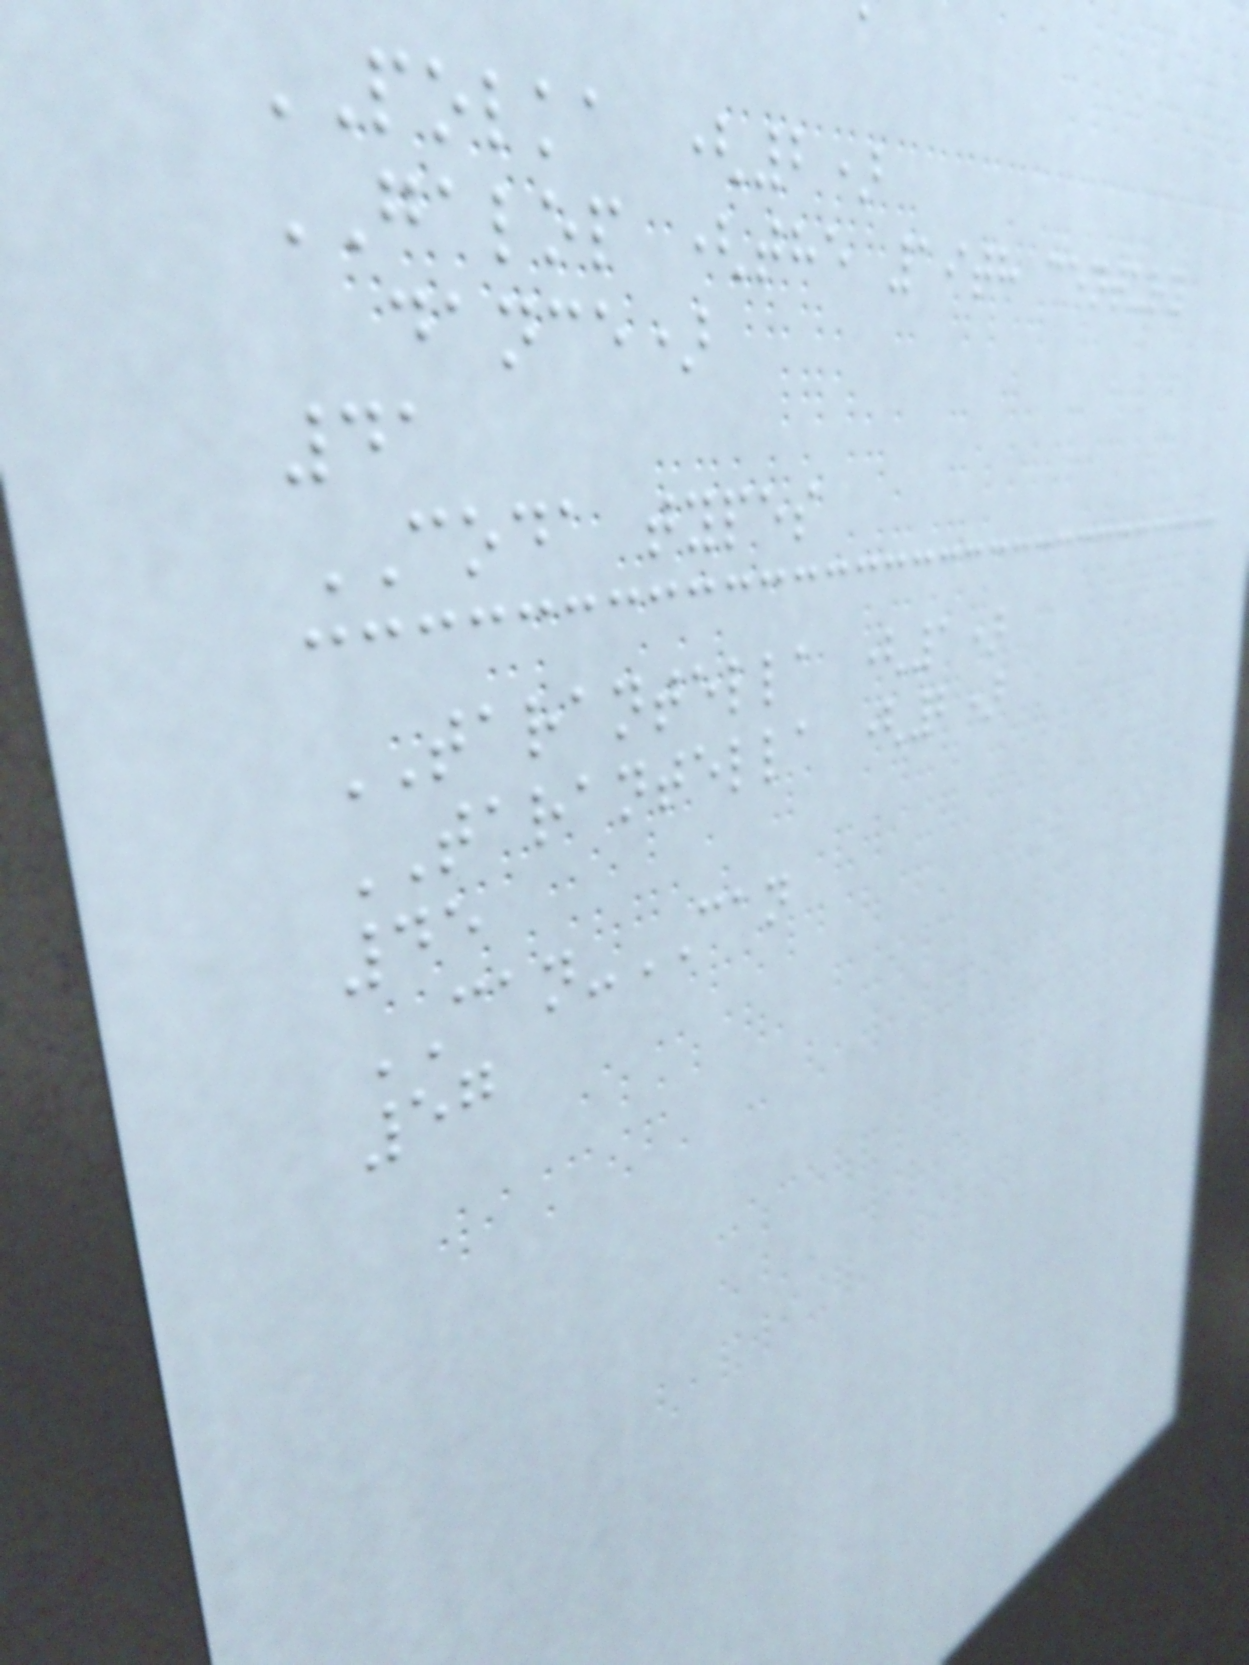POLKA (2)
GALOP (the 19th century
dance)
41
CODA types
TARANTELLA (1)
TARANTELLA (2)
45
CAN-CAN
57
